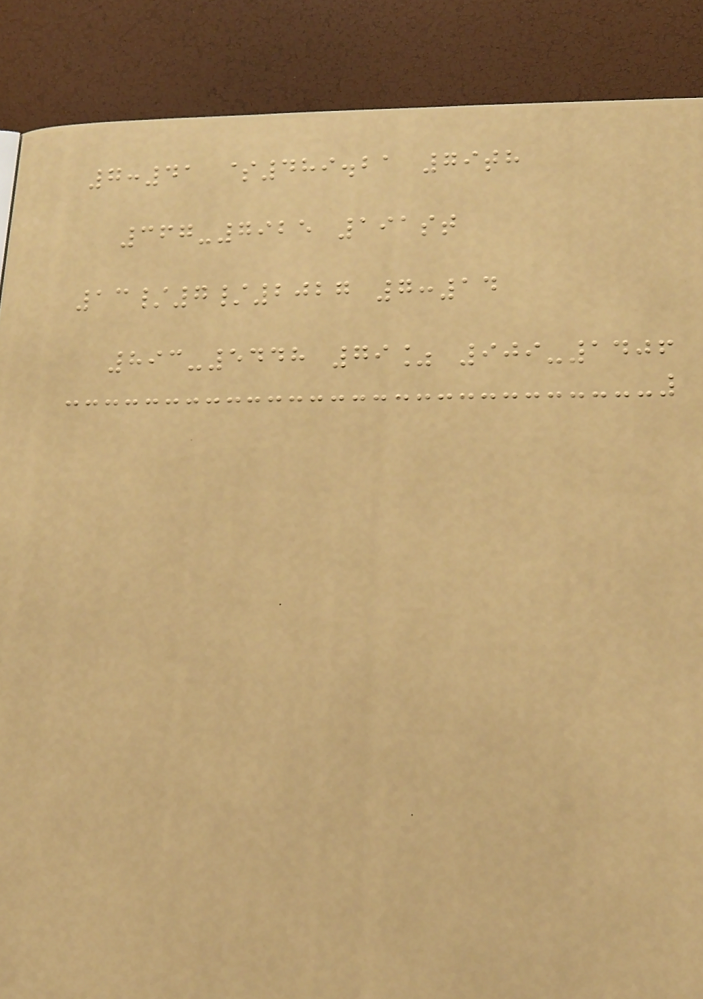7:41 $489.21 79th
367-7925 191st
13/7/2027 7:14
893-5448 79% 909-1406
